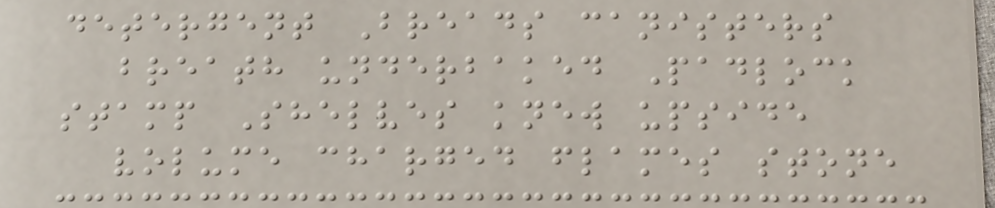detergent Breads canisters
breath underbaked Padlock
stamp Shelves knew upside
volume charged flames stone
